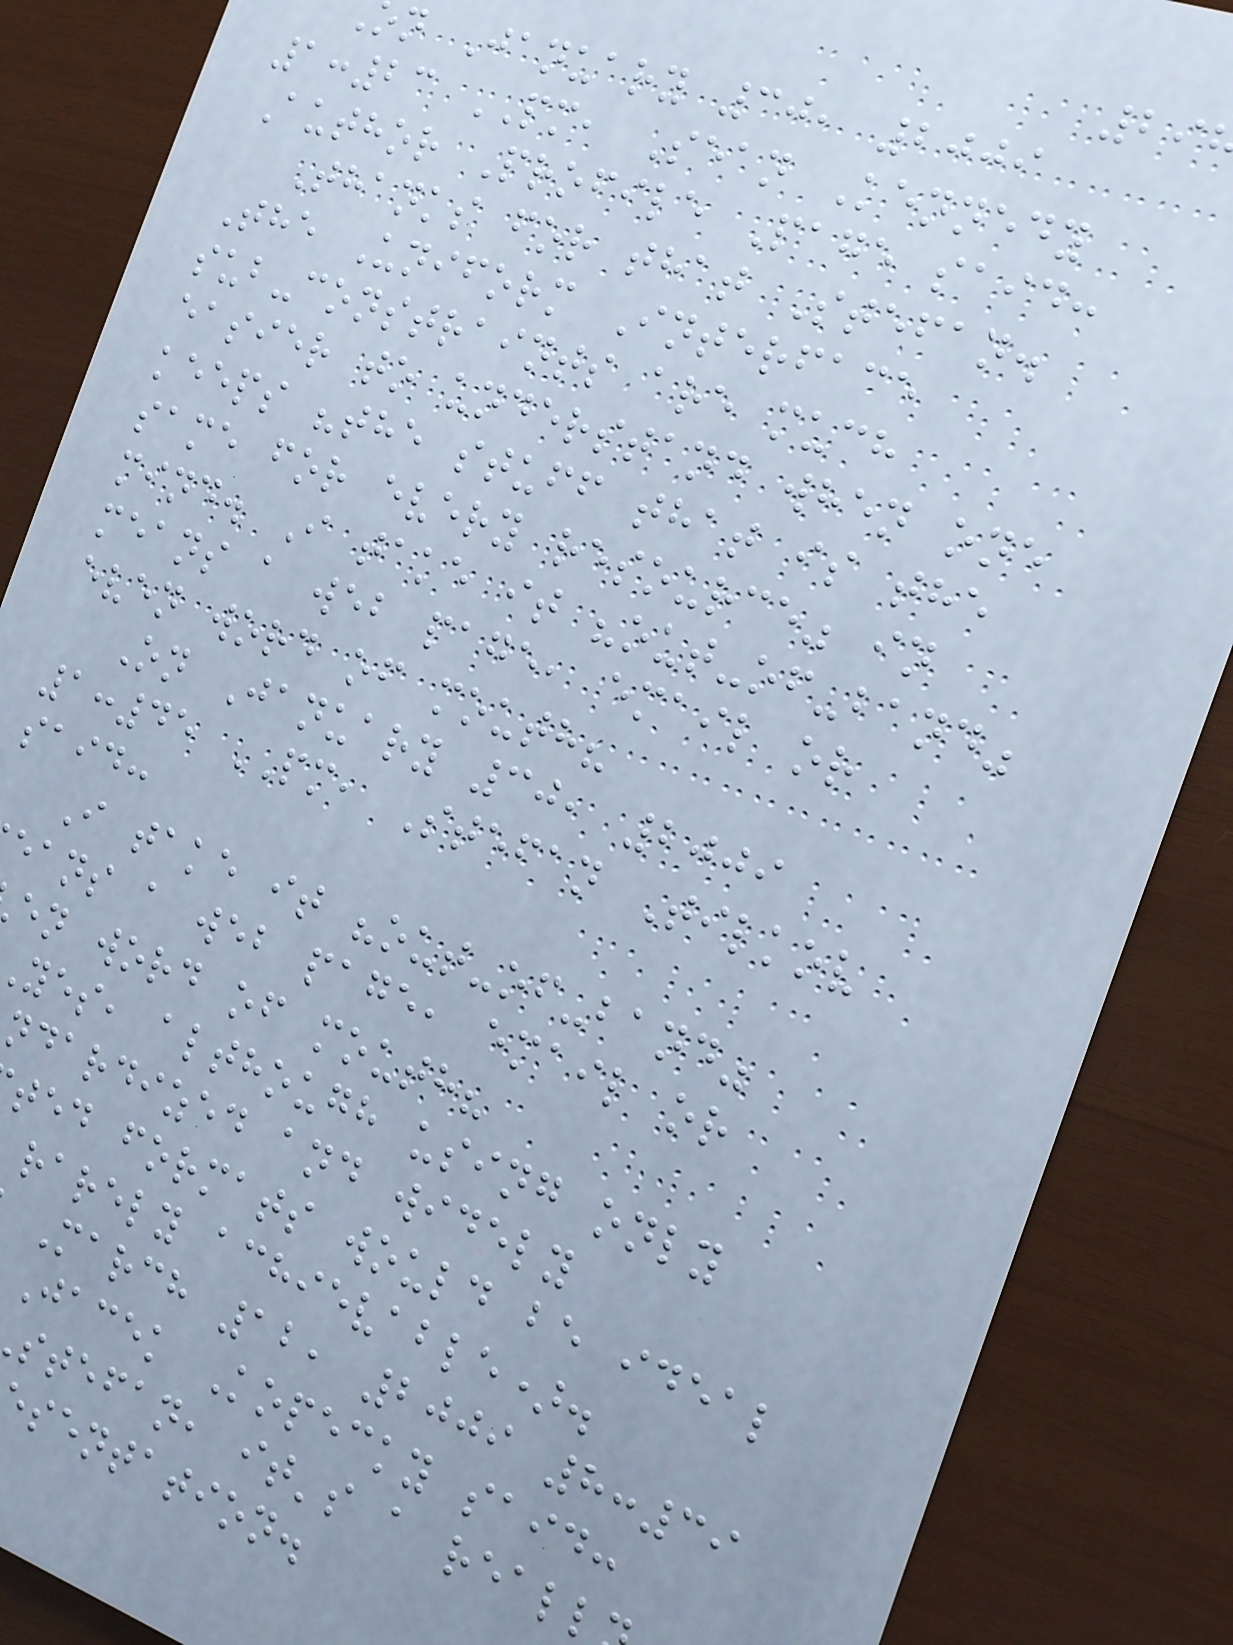n January 30, 2009
1:23 PM, Sean Kennedy
Author Profile Page said:
Thanks for that Stefan.
The Uniform Interface
sub-constraints are much
easier to understand when one
keeps "the stuff that is the
same for every resource" in
mind. I take it "out-of-band"
means a web page, email or
even word of mouth?
On January 30, 2009
1:45 PM, Stefan Tilkov
said:
I take it "out-of-band"
eans a web page, email or
en word of mouth?
yes, although using only
ndardized and widely
ted formats would be ideal
rarely achievable).
March 12, 2009 8:39
Jacek Kopecky said:
stefan, it's a reall
sentation.
